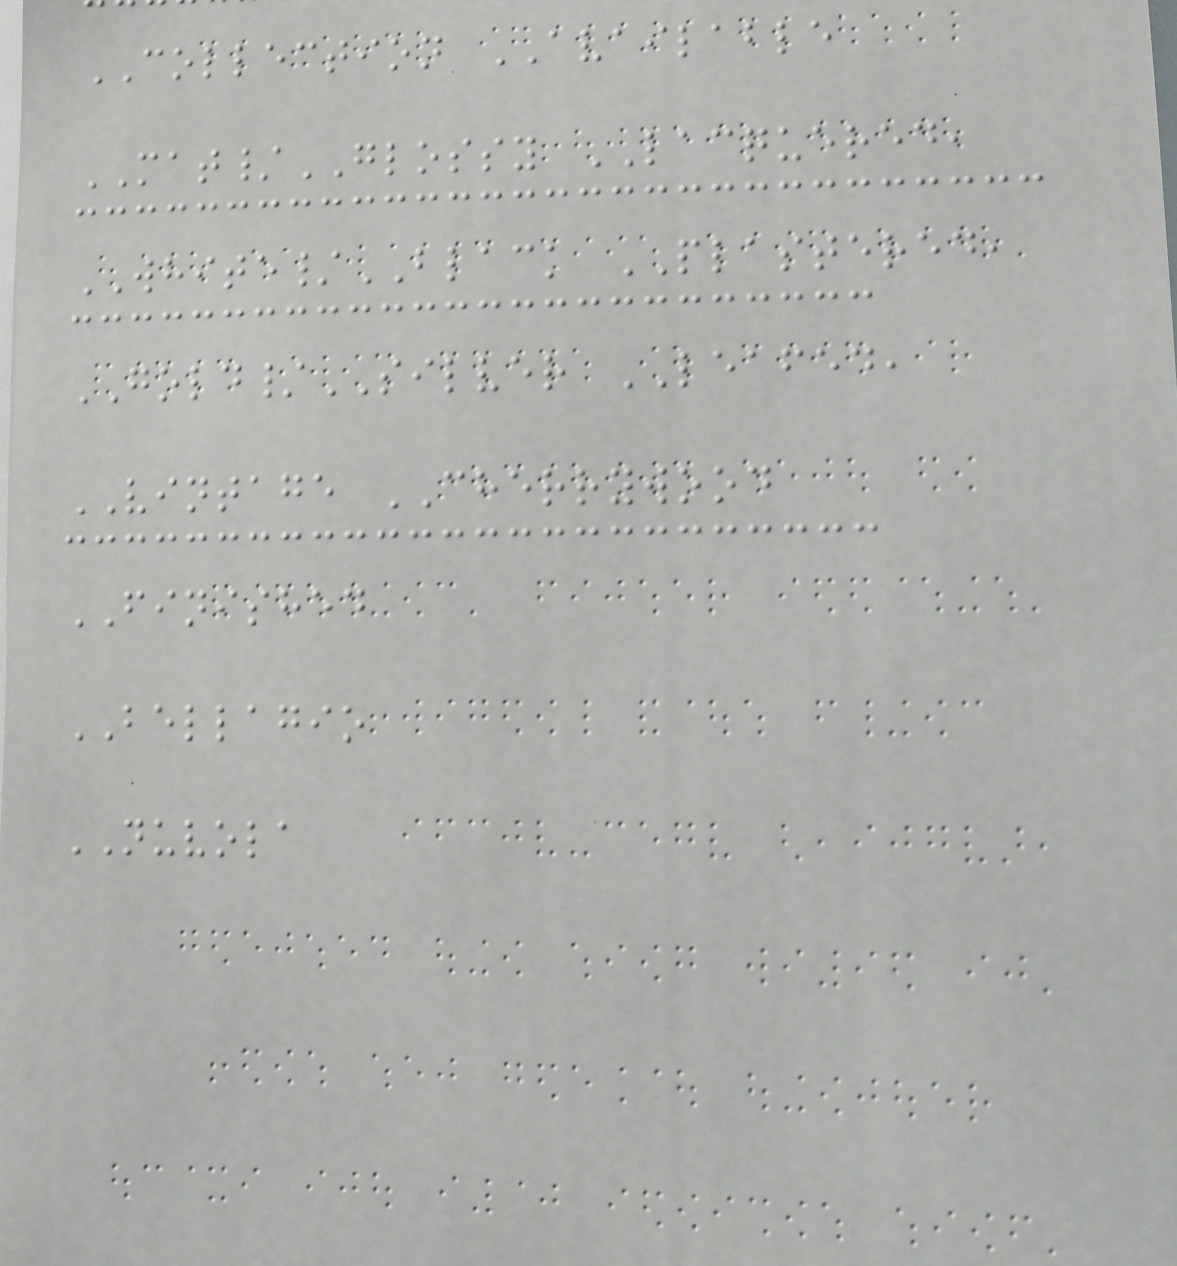COLLECTION AVAILABLE
MAT/GLOSSY LACQUERED,
WHITE/BLACK PLASTERED,
GOLD/SILVER LEAFED,
VINTAGE CHERRYWOOD
FINISHED
BELLAGIO
NUVOLA
